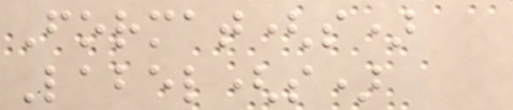Format(s)
Label(s)
